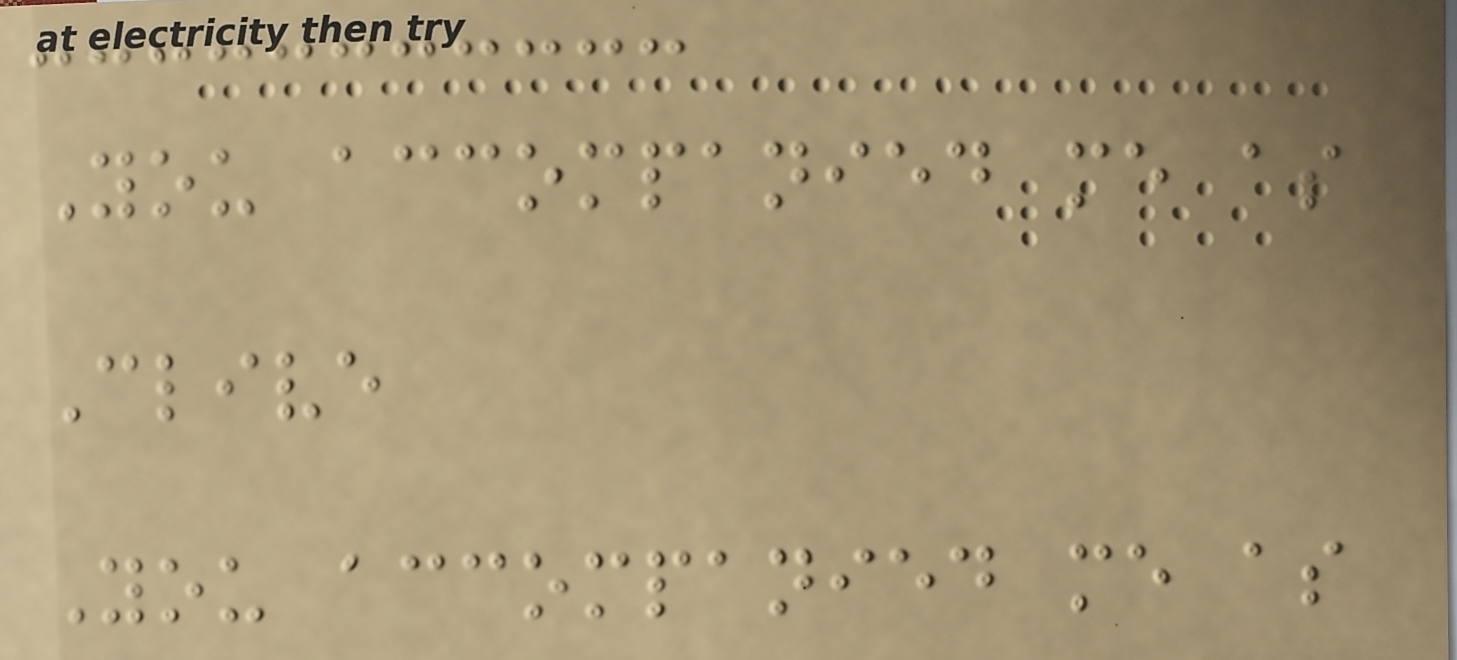You accompanied me as
Clive
You accompanied me as
